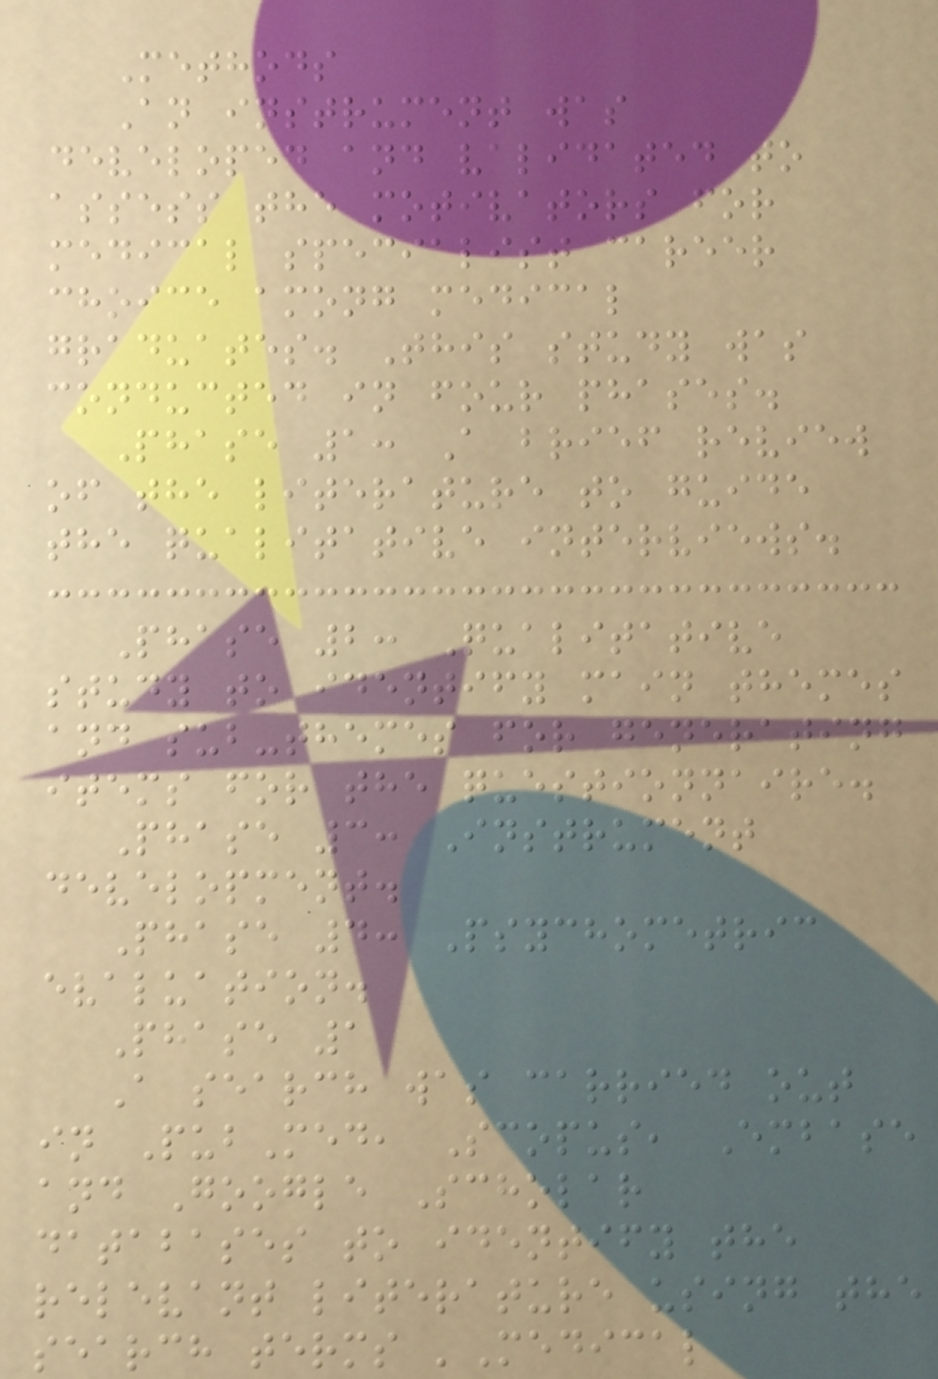Methods
An instrument was
developed and validated to
assess the motivators for
medical specialist career
choice among medical
graduates. This study was
conducted in four phases.
Phase 1: A brief review
of the literature to guide
the qualitative interviews.
Phase 2: Qualitative
study to identify main themes
and sub-themes for generating
items for the questionnaire.
Phase 3: Instrument
development.
Phase 4: Psychometric
evaluation.
Phase 1
A search was carried out
in PubMed, Scopus, Embase
and Google Scholar
databases to identify the
relevant literature using the
search terms 'Medical
